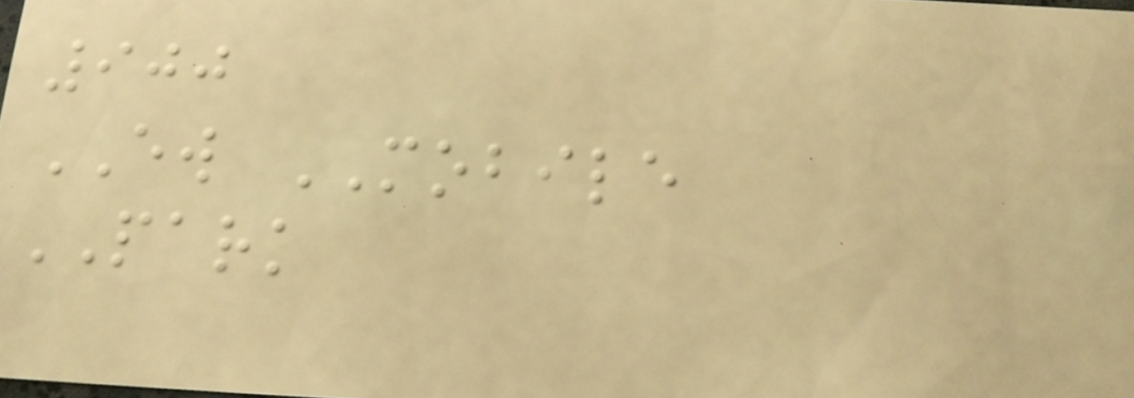900
EW MOBILE
PARK
